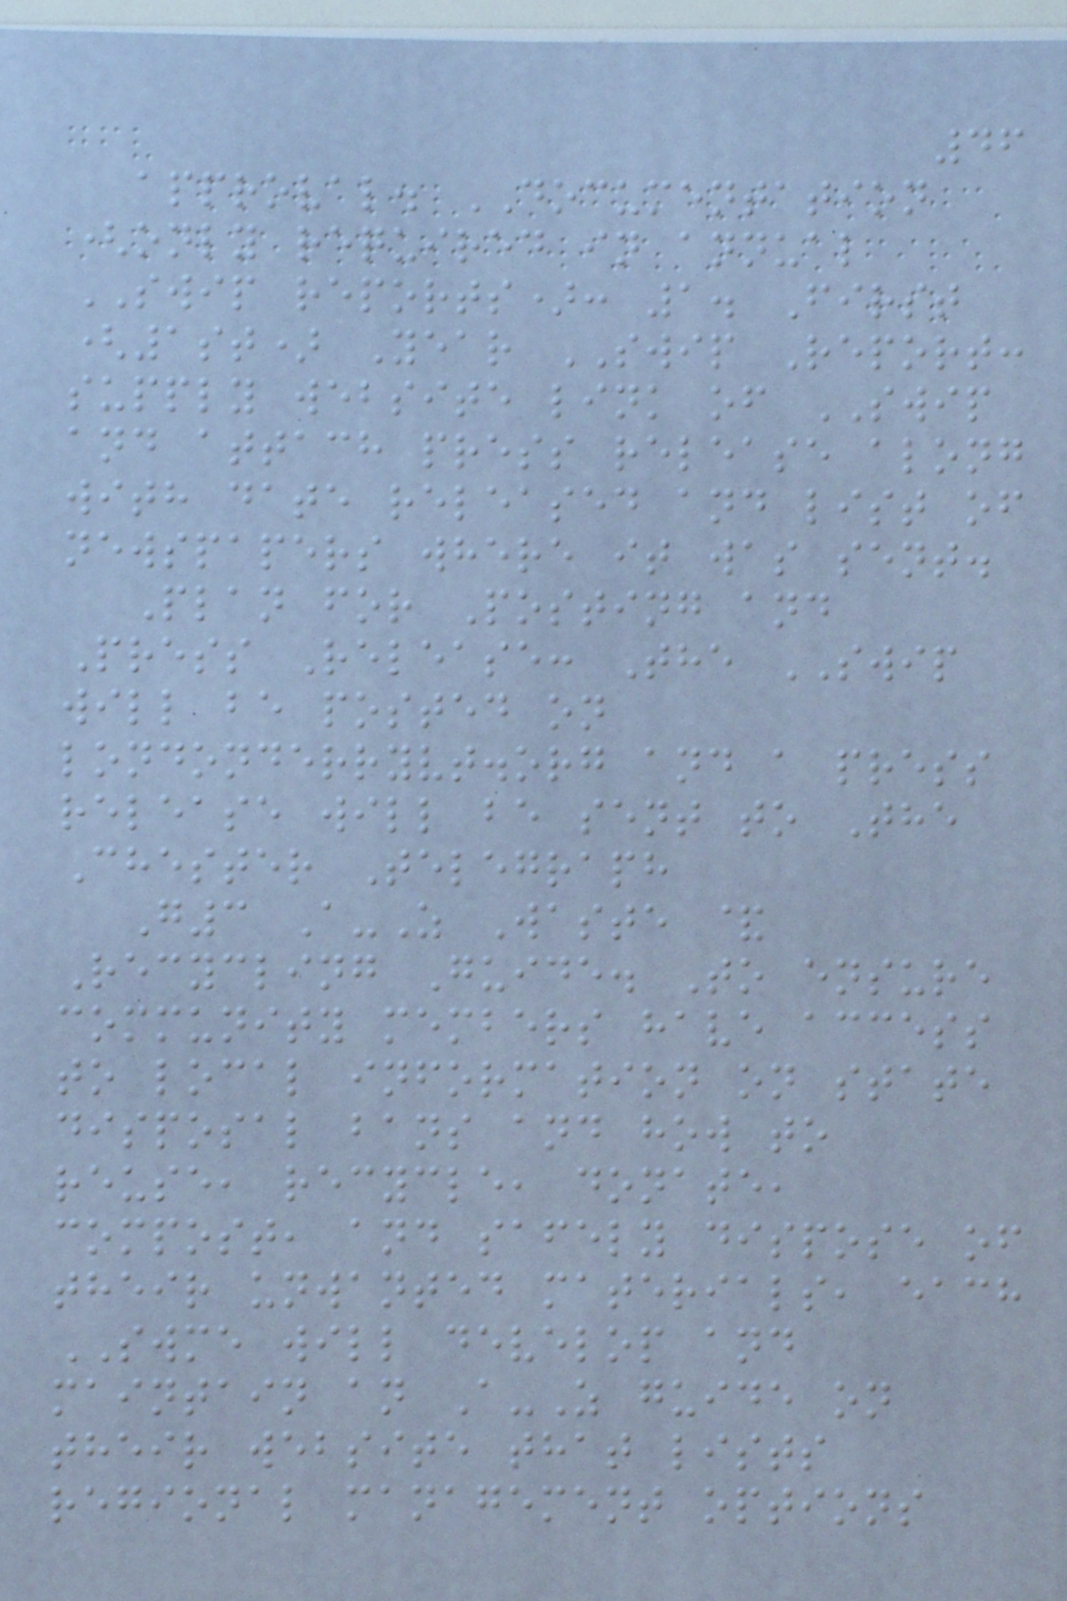46
approval. DOCUMENTATION
(only required in annual
SWIP reports): 1. First
(1st) Year SWIP Report:
supply website link of SWIP
and attach press release along
with date released and list of
newspapers where it was sent.
Plan for Posting and
Press Release: The SWIP
will be posted on
londonderryvt.org and a press
release will be sent to The
Chester Telegraph
G3 A-Z Waste &
Recycling Guide. To ensure
community members have access
to local information on state
disposal bans and how to
reuse, recycle, donate,
compost, and safely dispose of
their unwanted materials, each
SWME will develop and
maintain an A-Z guide on
their website that lists
regional management options
